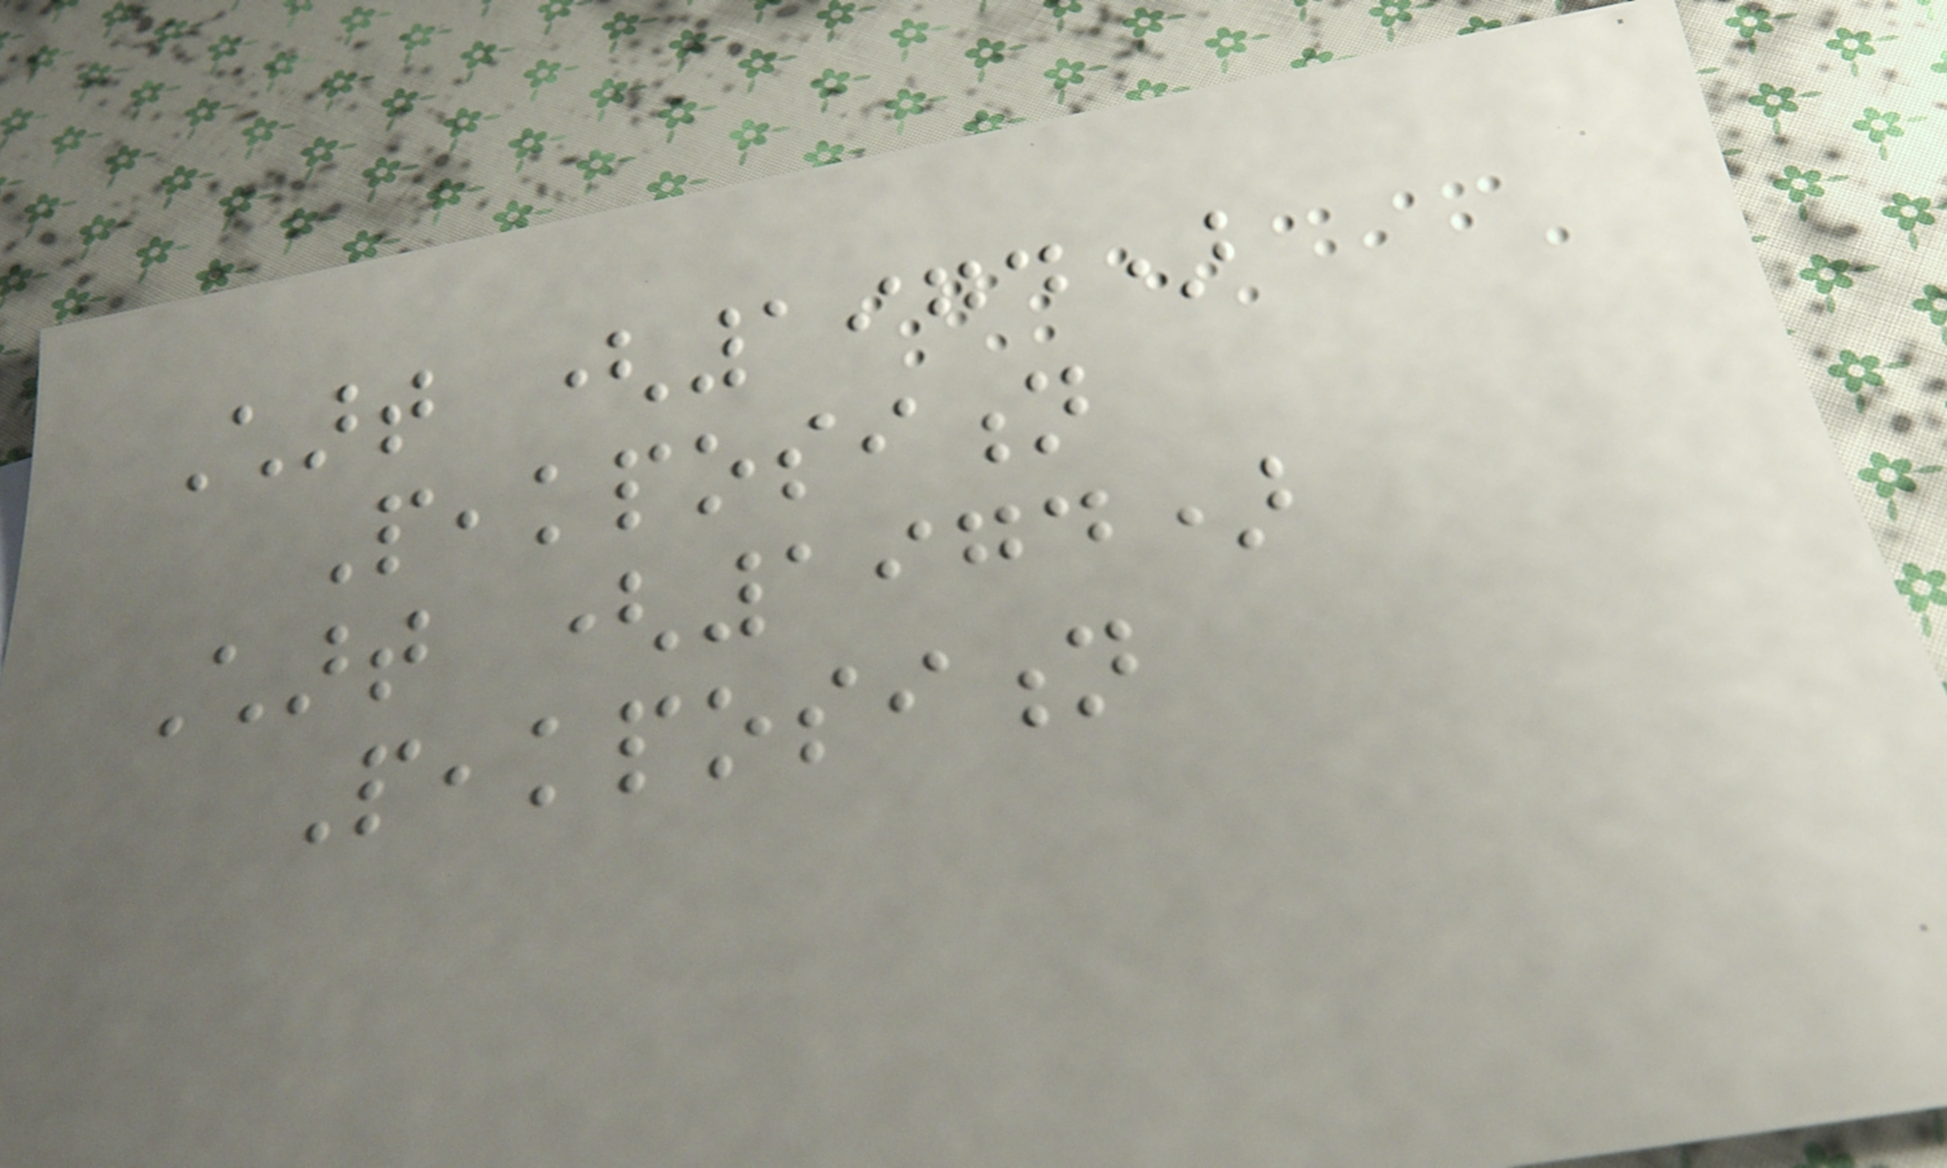Chart (1974)
Peakposition
Chart (1974)
Peakposition
